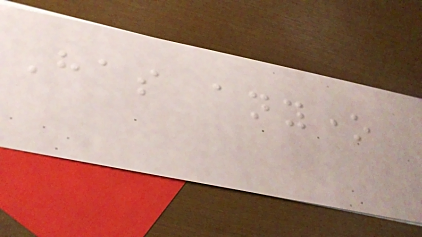Has anyone
